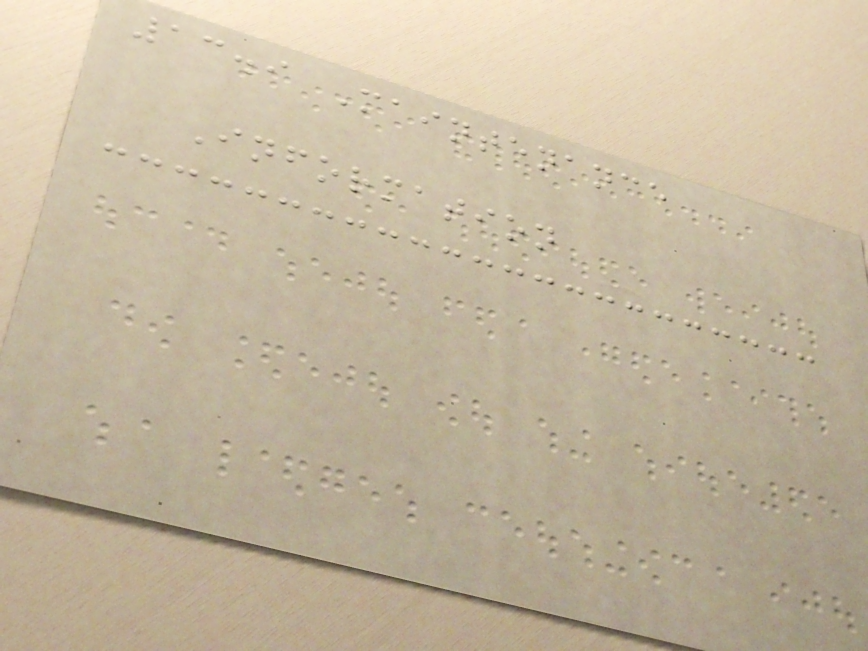13.9 Maintenance
Information
